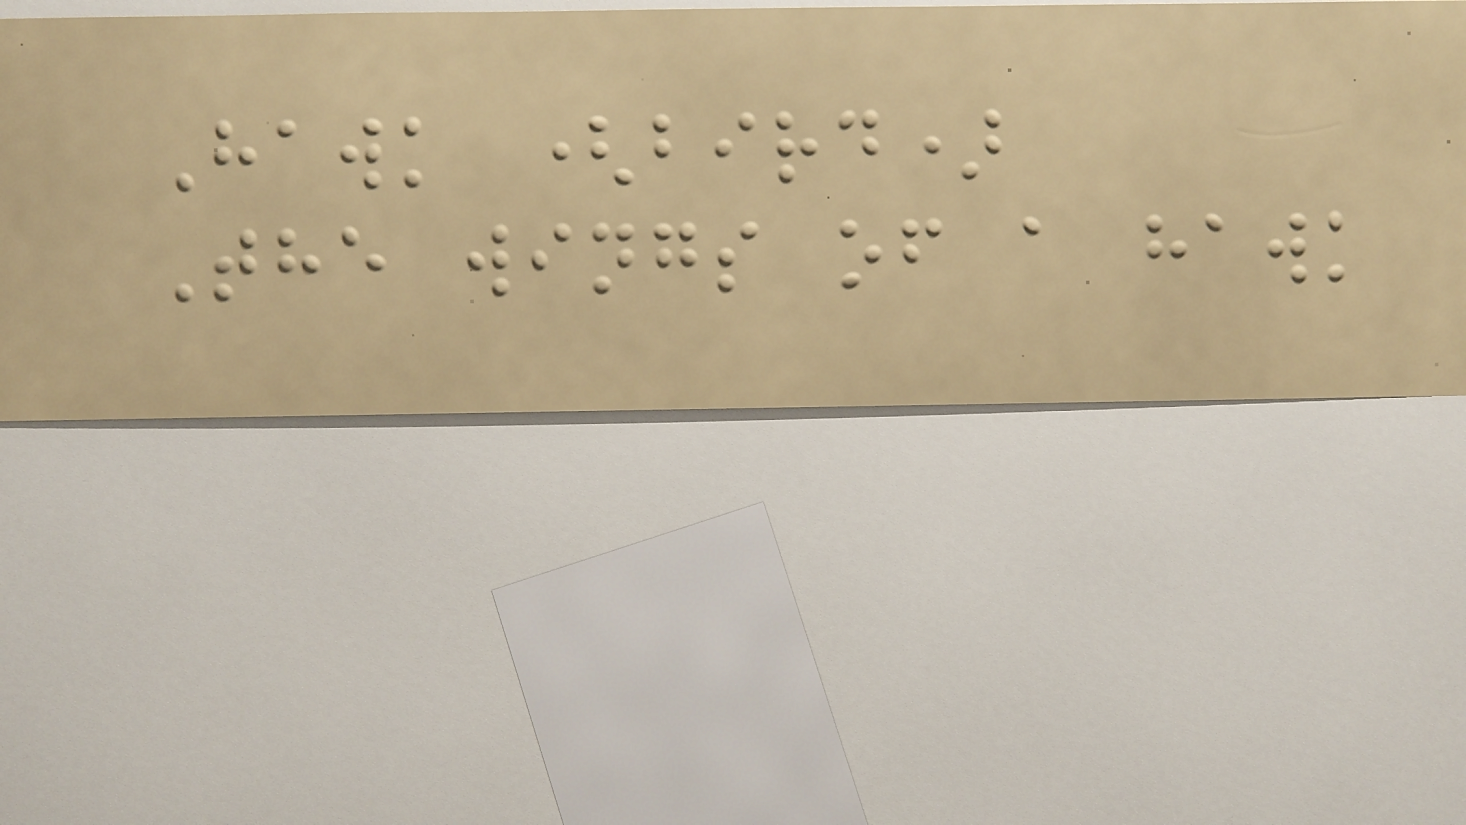Hawk (bird)
The wings of a hawk
